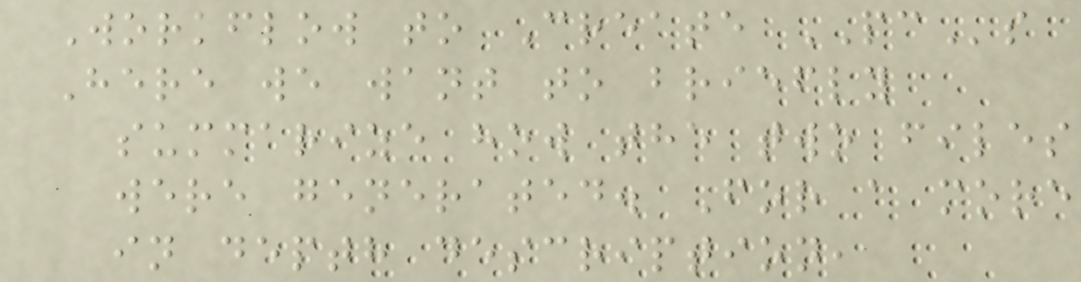Workflow to Create PCs
Here we want to briefly
summarize how the two files
were generated. For a more
in depth description,
